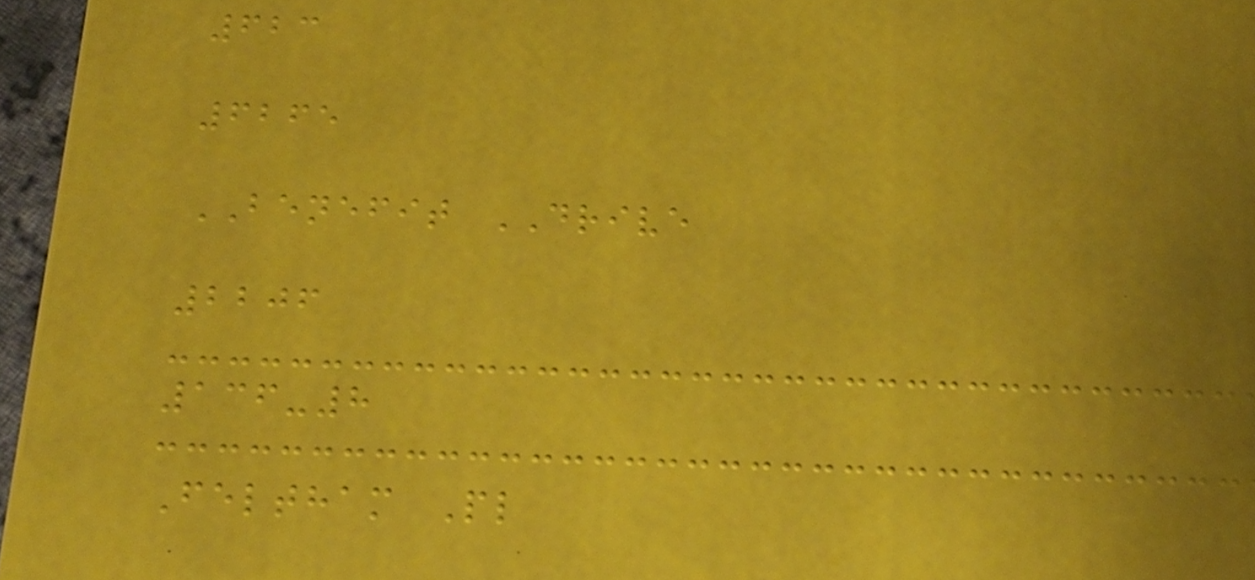623
6265
BENEFIT DRIVE
2206
136-8
Feltham Pl
